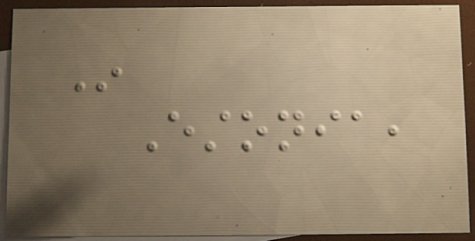In
Estonia,
